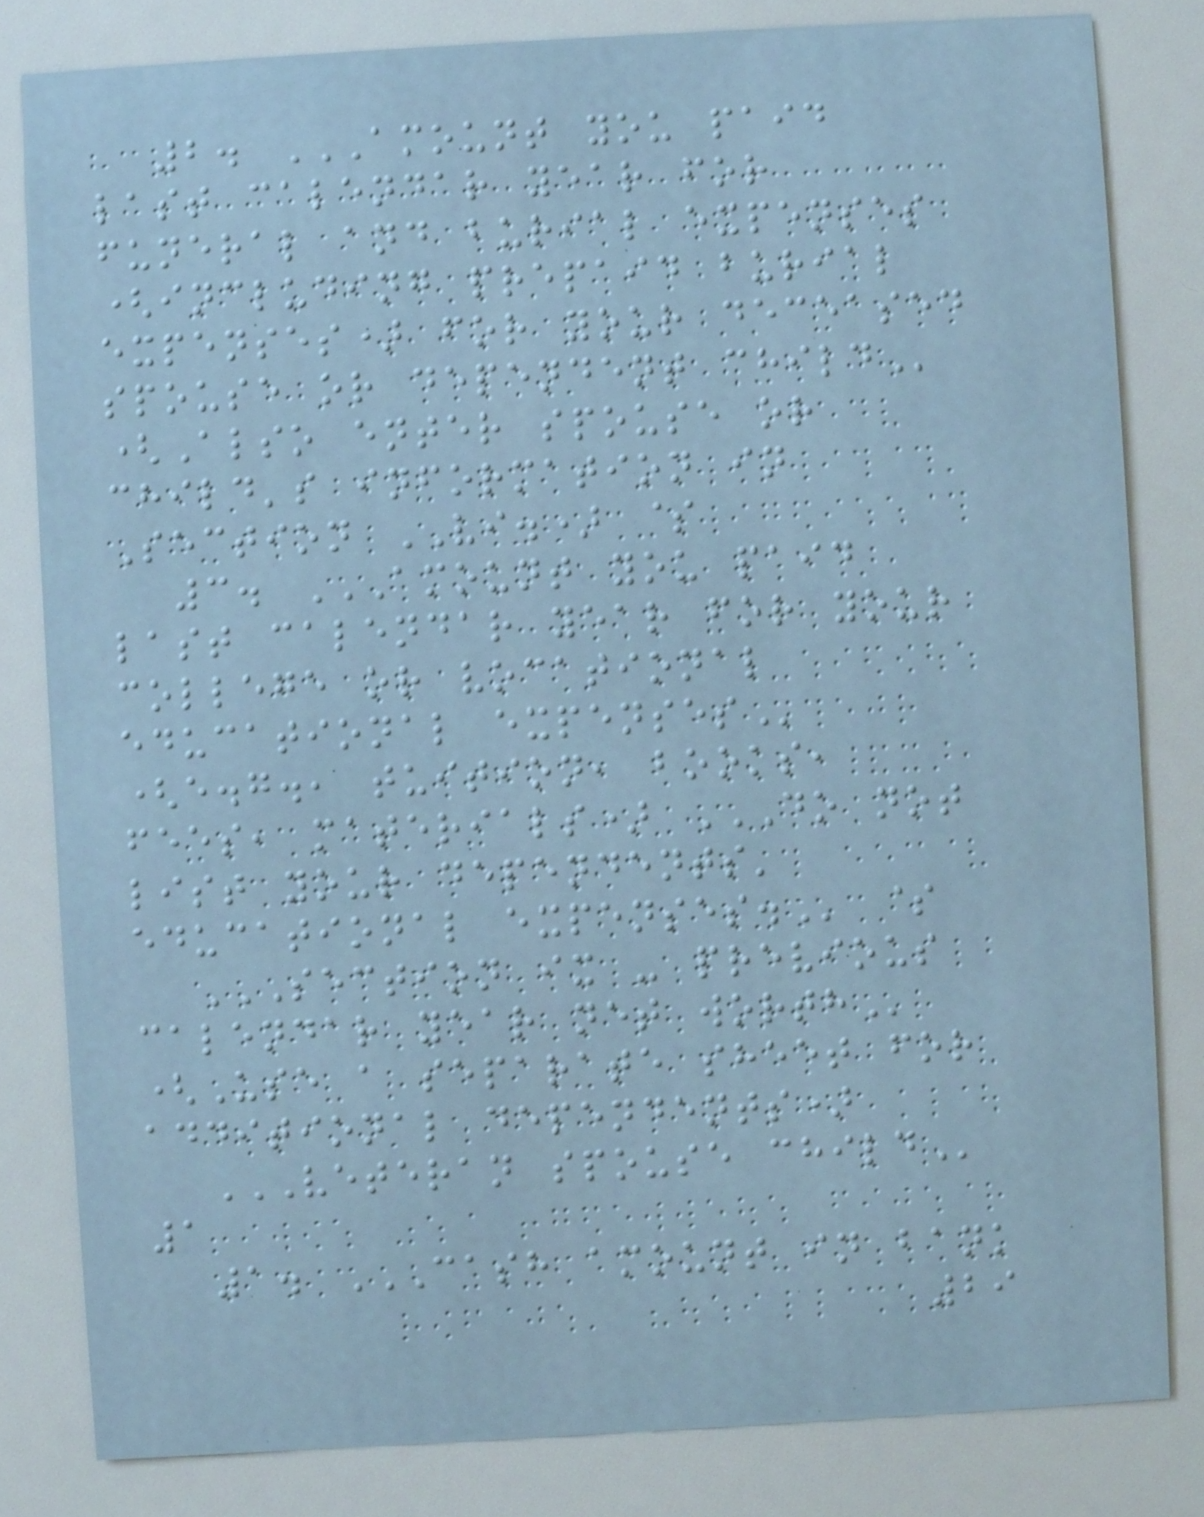2. AMOUNT YOU PAID
LAST CALENDAR YEAR FOR
FUNERAL AND BURIAL EXPENSES
(INCLUDING PREPAID BURIAL
EXPENSES) FOR YOUR DECEASED
SPOUSE OR DEPENDENT CHILD
(Also enter spouse or
child's information in
Section VI.) $
3. AMOUNT YOU PAID
LAST CALENDAR YEAR FOR YOUR
COLLEGE OR VOCATIONAL
EDUCATIONAL EXPENSES
(e.g., tuition, books,
fees, materials) DO NOT
LIST YOUR DEPENDENTS'
EDUCATIONAL EXPENSES. $
SECTION IX - PREVIOUS
CALENDAR YEAR NET WORTH
(Use a separate sheet for
additional dependents)
VETERAN SPOUSE CHILD
1
1. CASH AMOUNT IN BANK
29
